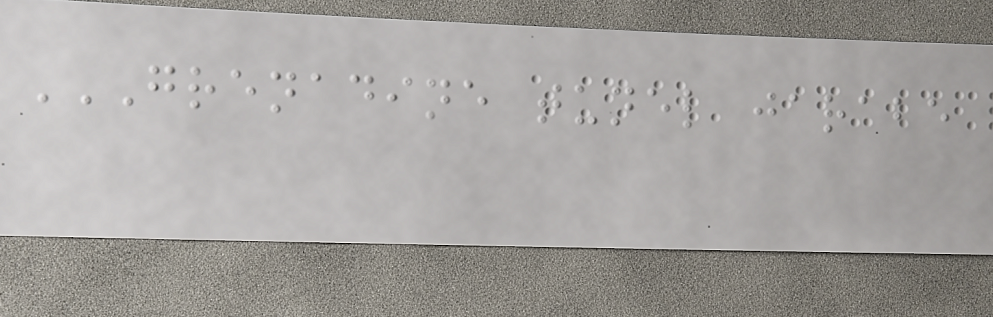GRENADINE TUNEL JARABE
